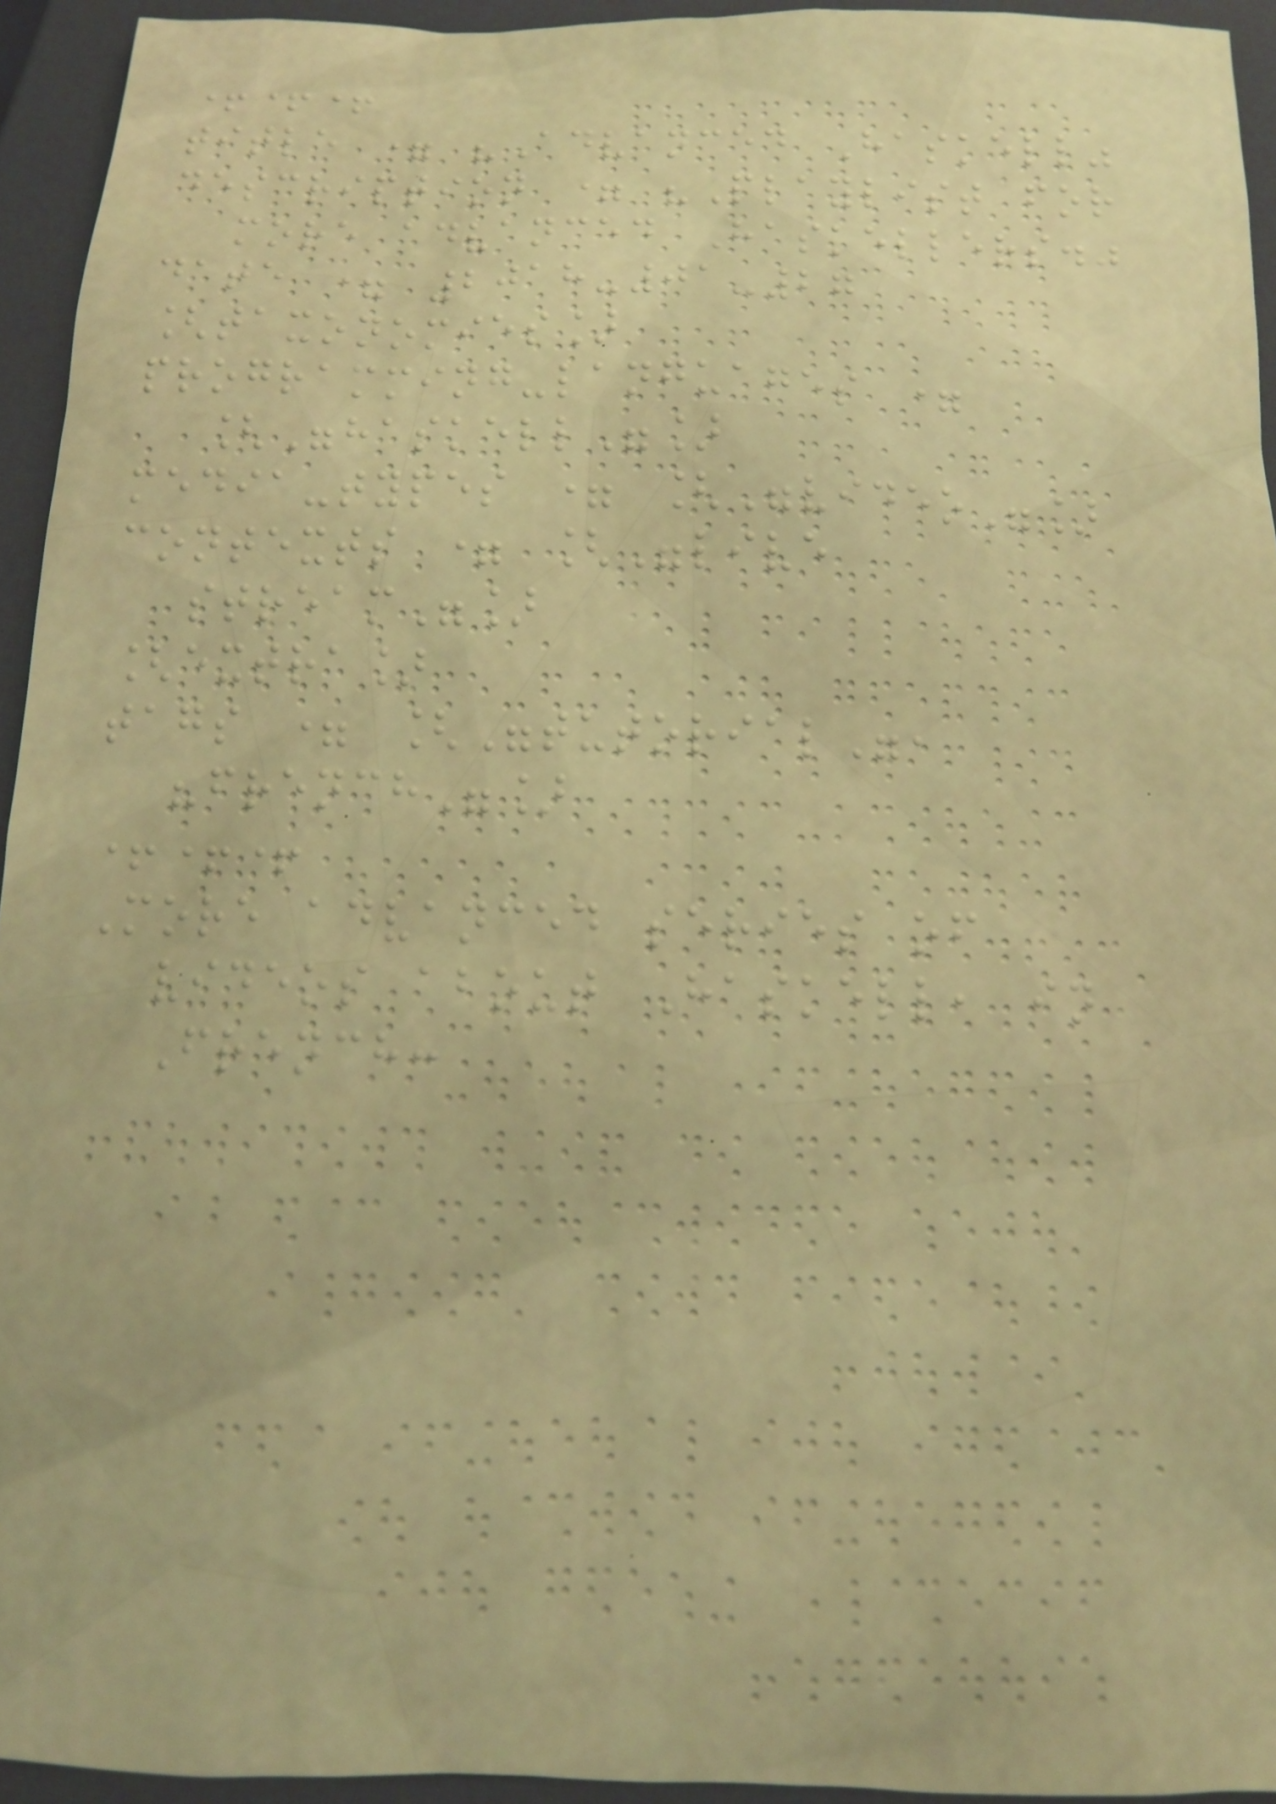+++
title = "Advanced Haskell"
description = "Playlist for
more advanced Haskellers."
date = 2018-01-27
[taxonomies]
programming-languages =
["haskell"]
media-types = ["video"]
contexts = ["live
stream"]
[extra]
tags = ["tutorial",
"french"]
+++
More advanced series of
videos about Haskell, in
French:
